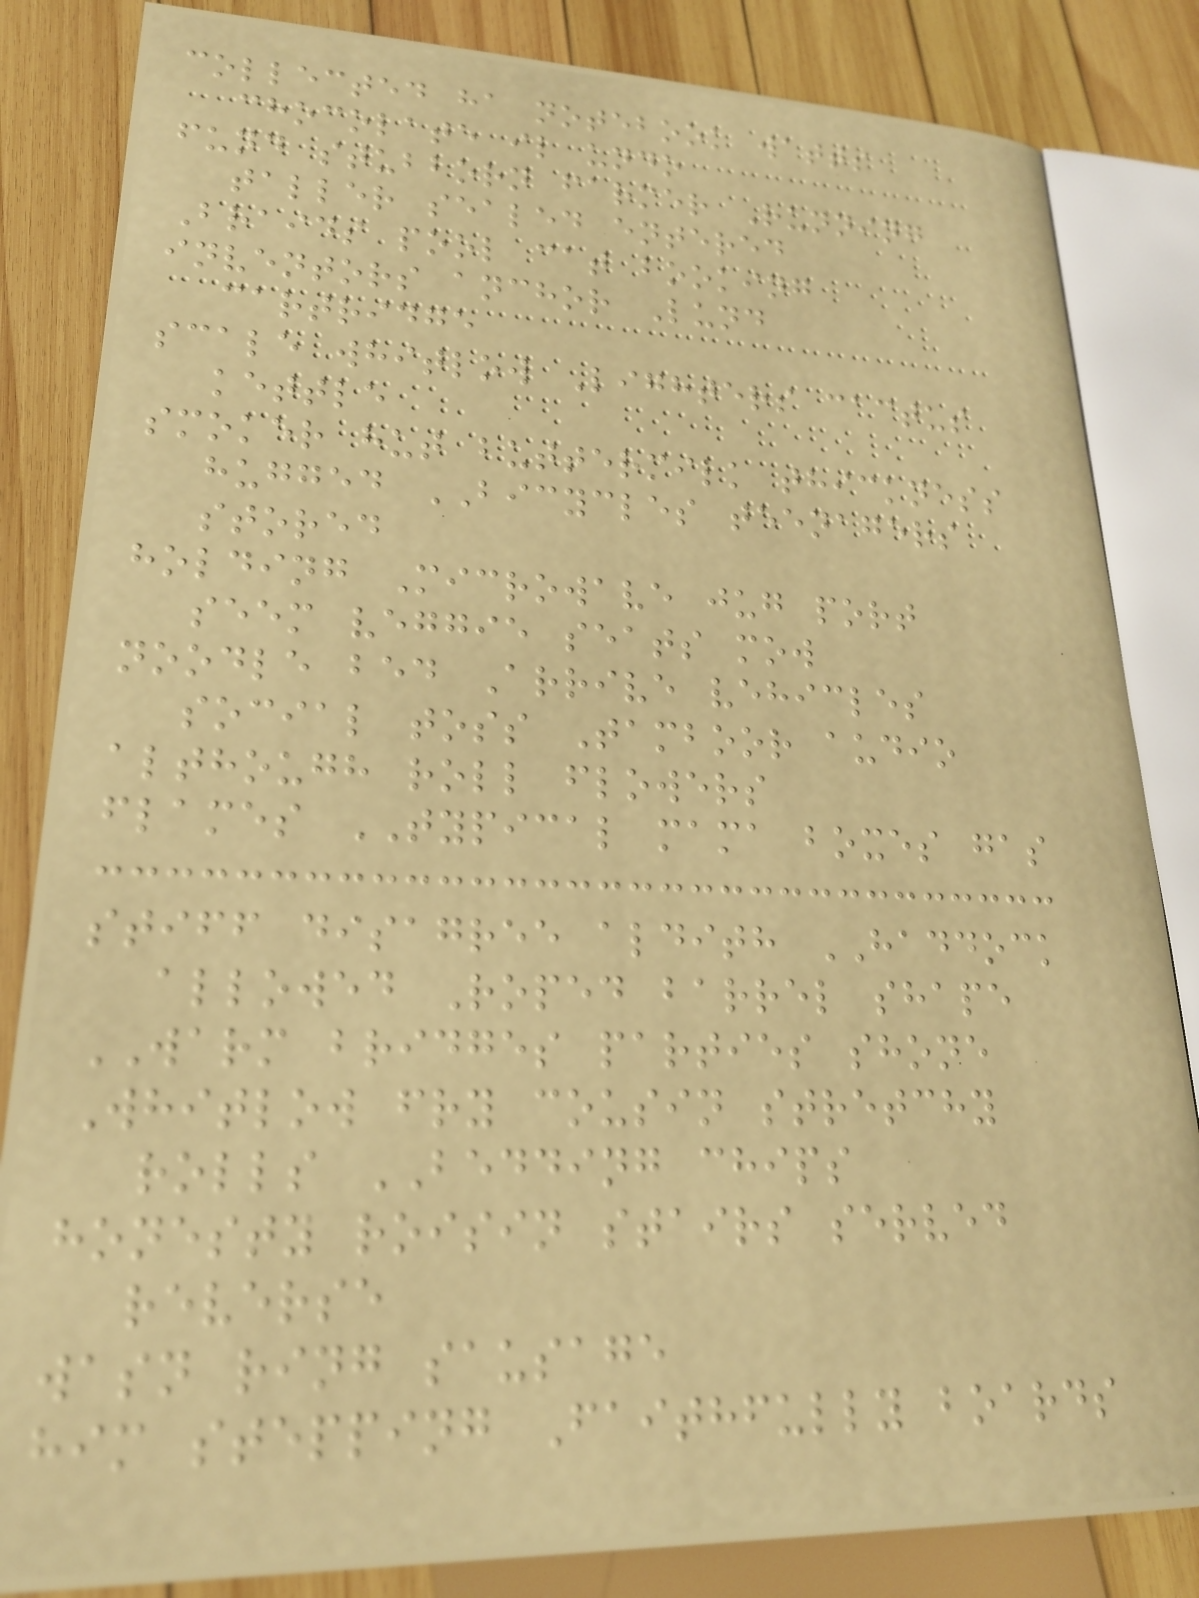collected ha notebook watts
chocolate il undo
fund stubborn farmer Running
taller sealed entered
Braids pool cat booking
inventors anchor Lund
cartridge
scale whitlow Lighters cactus
kettle
smoker hut buttermilk thickness
hugged BICYCLES teenagers
stored
holding Microwave jug port
seem veggie seats mow
noodle bed Arrive vehicles
social toss Tamboor audio
although roll flowers
flames TYPICAL mama boxes gas
stiff disagree aldith HADDOCK
allowed Roped barrel shape
WARM bridges parties shone
Whitlow fry cousin stretchy
rolls BEDDING chips
honesty roisin stairs served
reverse
wasn ring sausage
him stepping Faithfully boards
